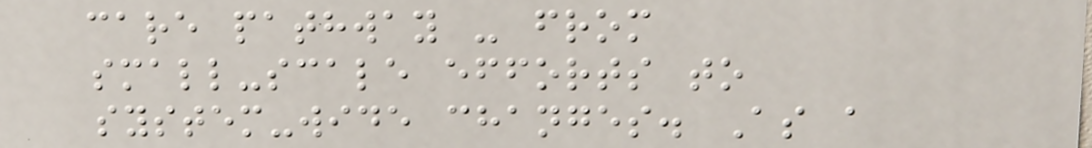care pathway - from
small-scale efforts to
system-wide changes. As a
